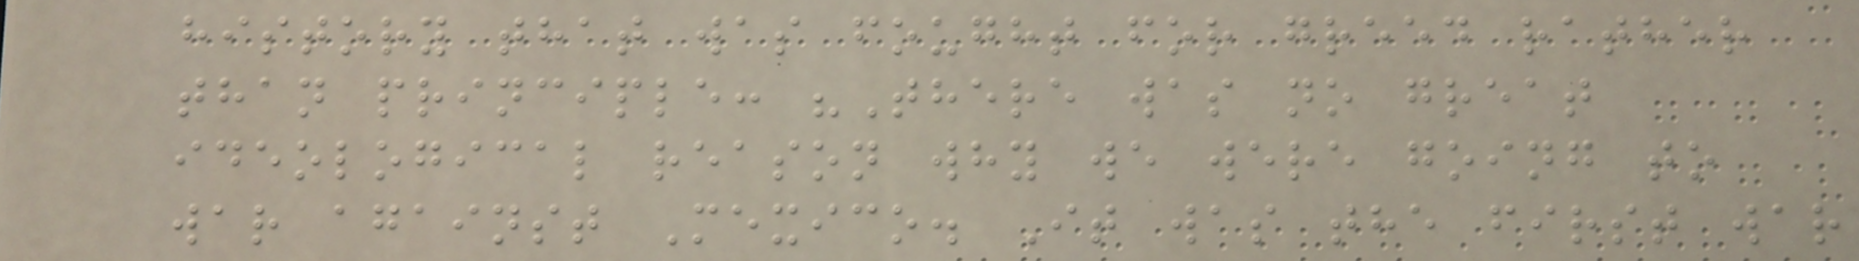history that was fought for greed rather
than principle: "There was no great
ideological reason why we were going to
war against Mexico. It was the first war
